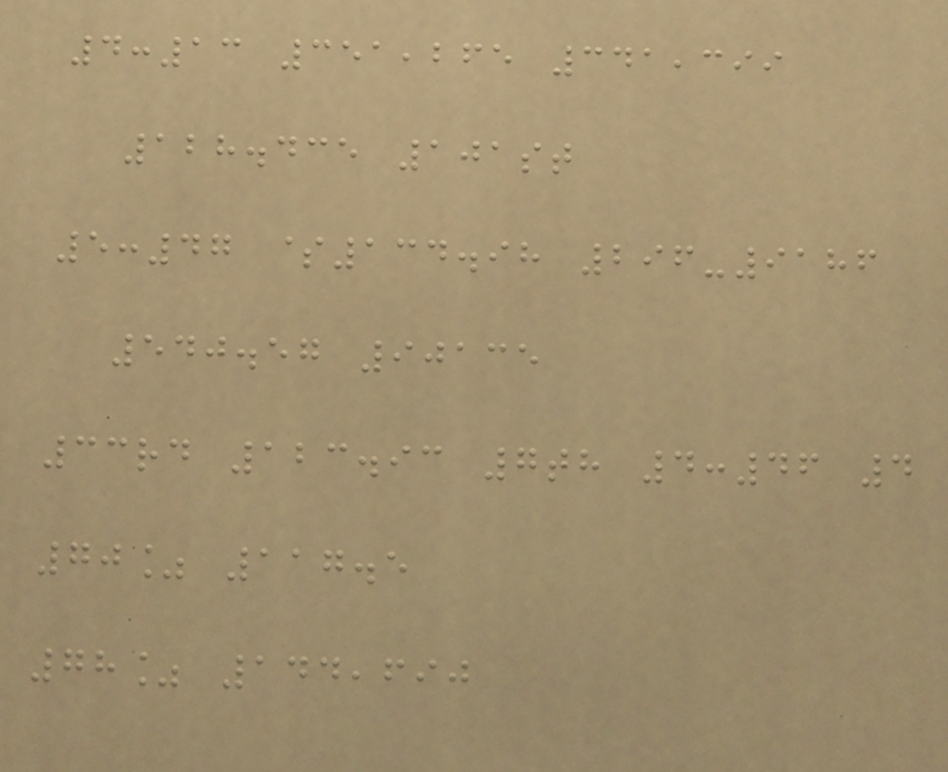4:13 351,265 341,399
128.435 101st
5:47 $134.98 296-9186
540.57 90135
33rd 123.93 7th 4:46 4
70% 117.5
78% 144,690
